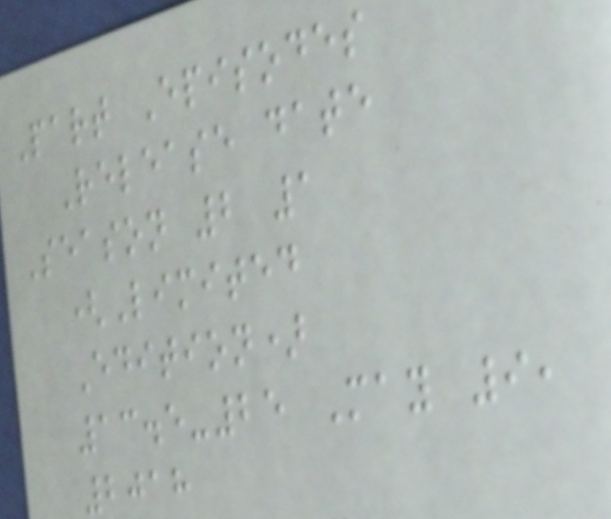Part Episodes
Release date
Season 2 1
(Limited
Edition)
13.5-25 May 9,
2018
